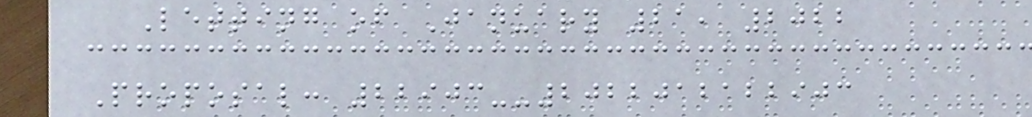Letting of January 21, 2022
Proposal: 22903--2022012122903
